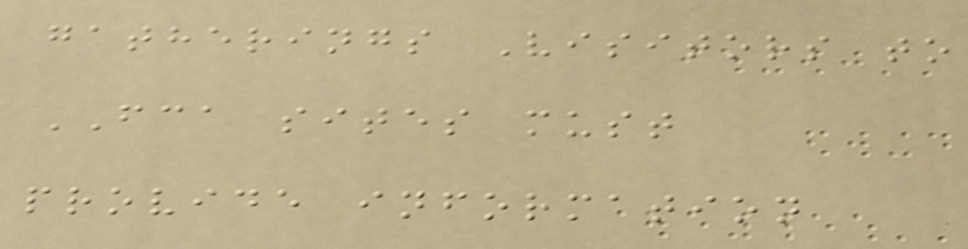gatherings Visitors to
FCA sites must
provide information
